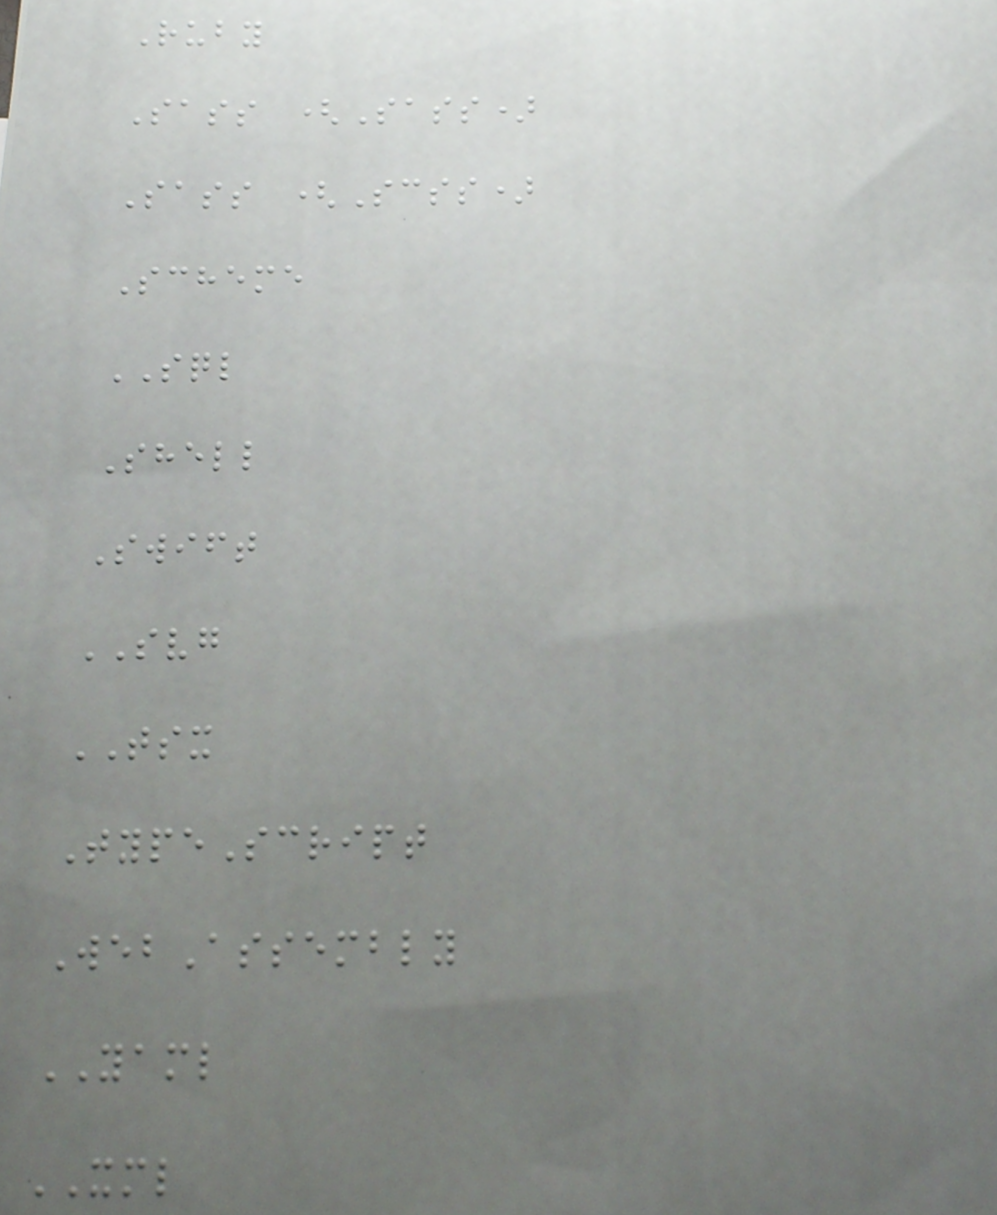Ruby
Sass (Sass)
Sass (Scss)
Scheme
SQL
Shell
Swift
SVG
TSX
TypeScript
WebAssembly
YAML
XML
